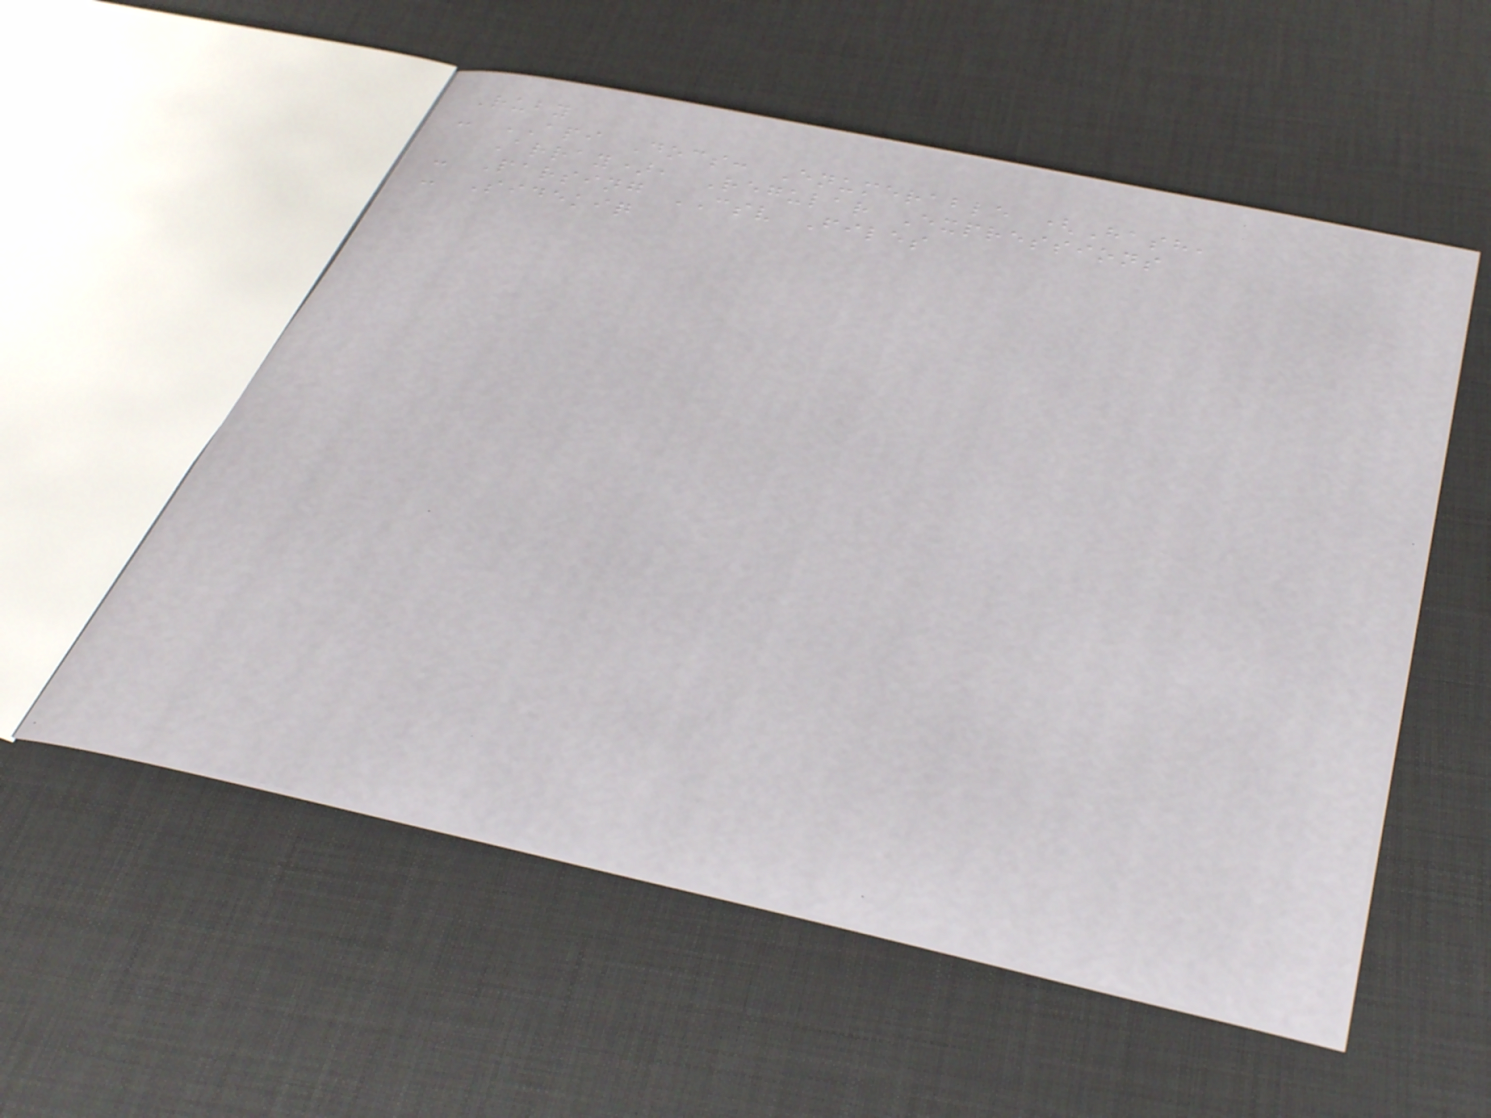Ruby
- API Docs: Enumerable (Hash,
Array), Regular Expressions
- Parsing CSV Files
- Sidekiq
